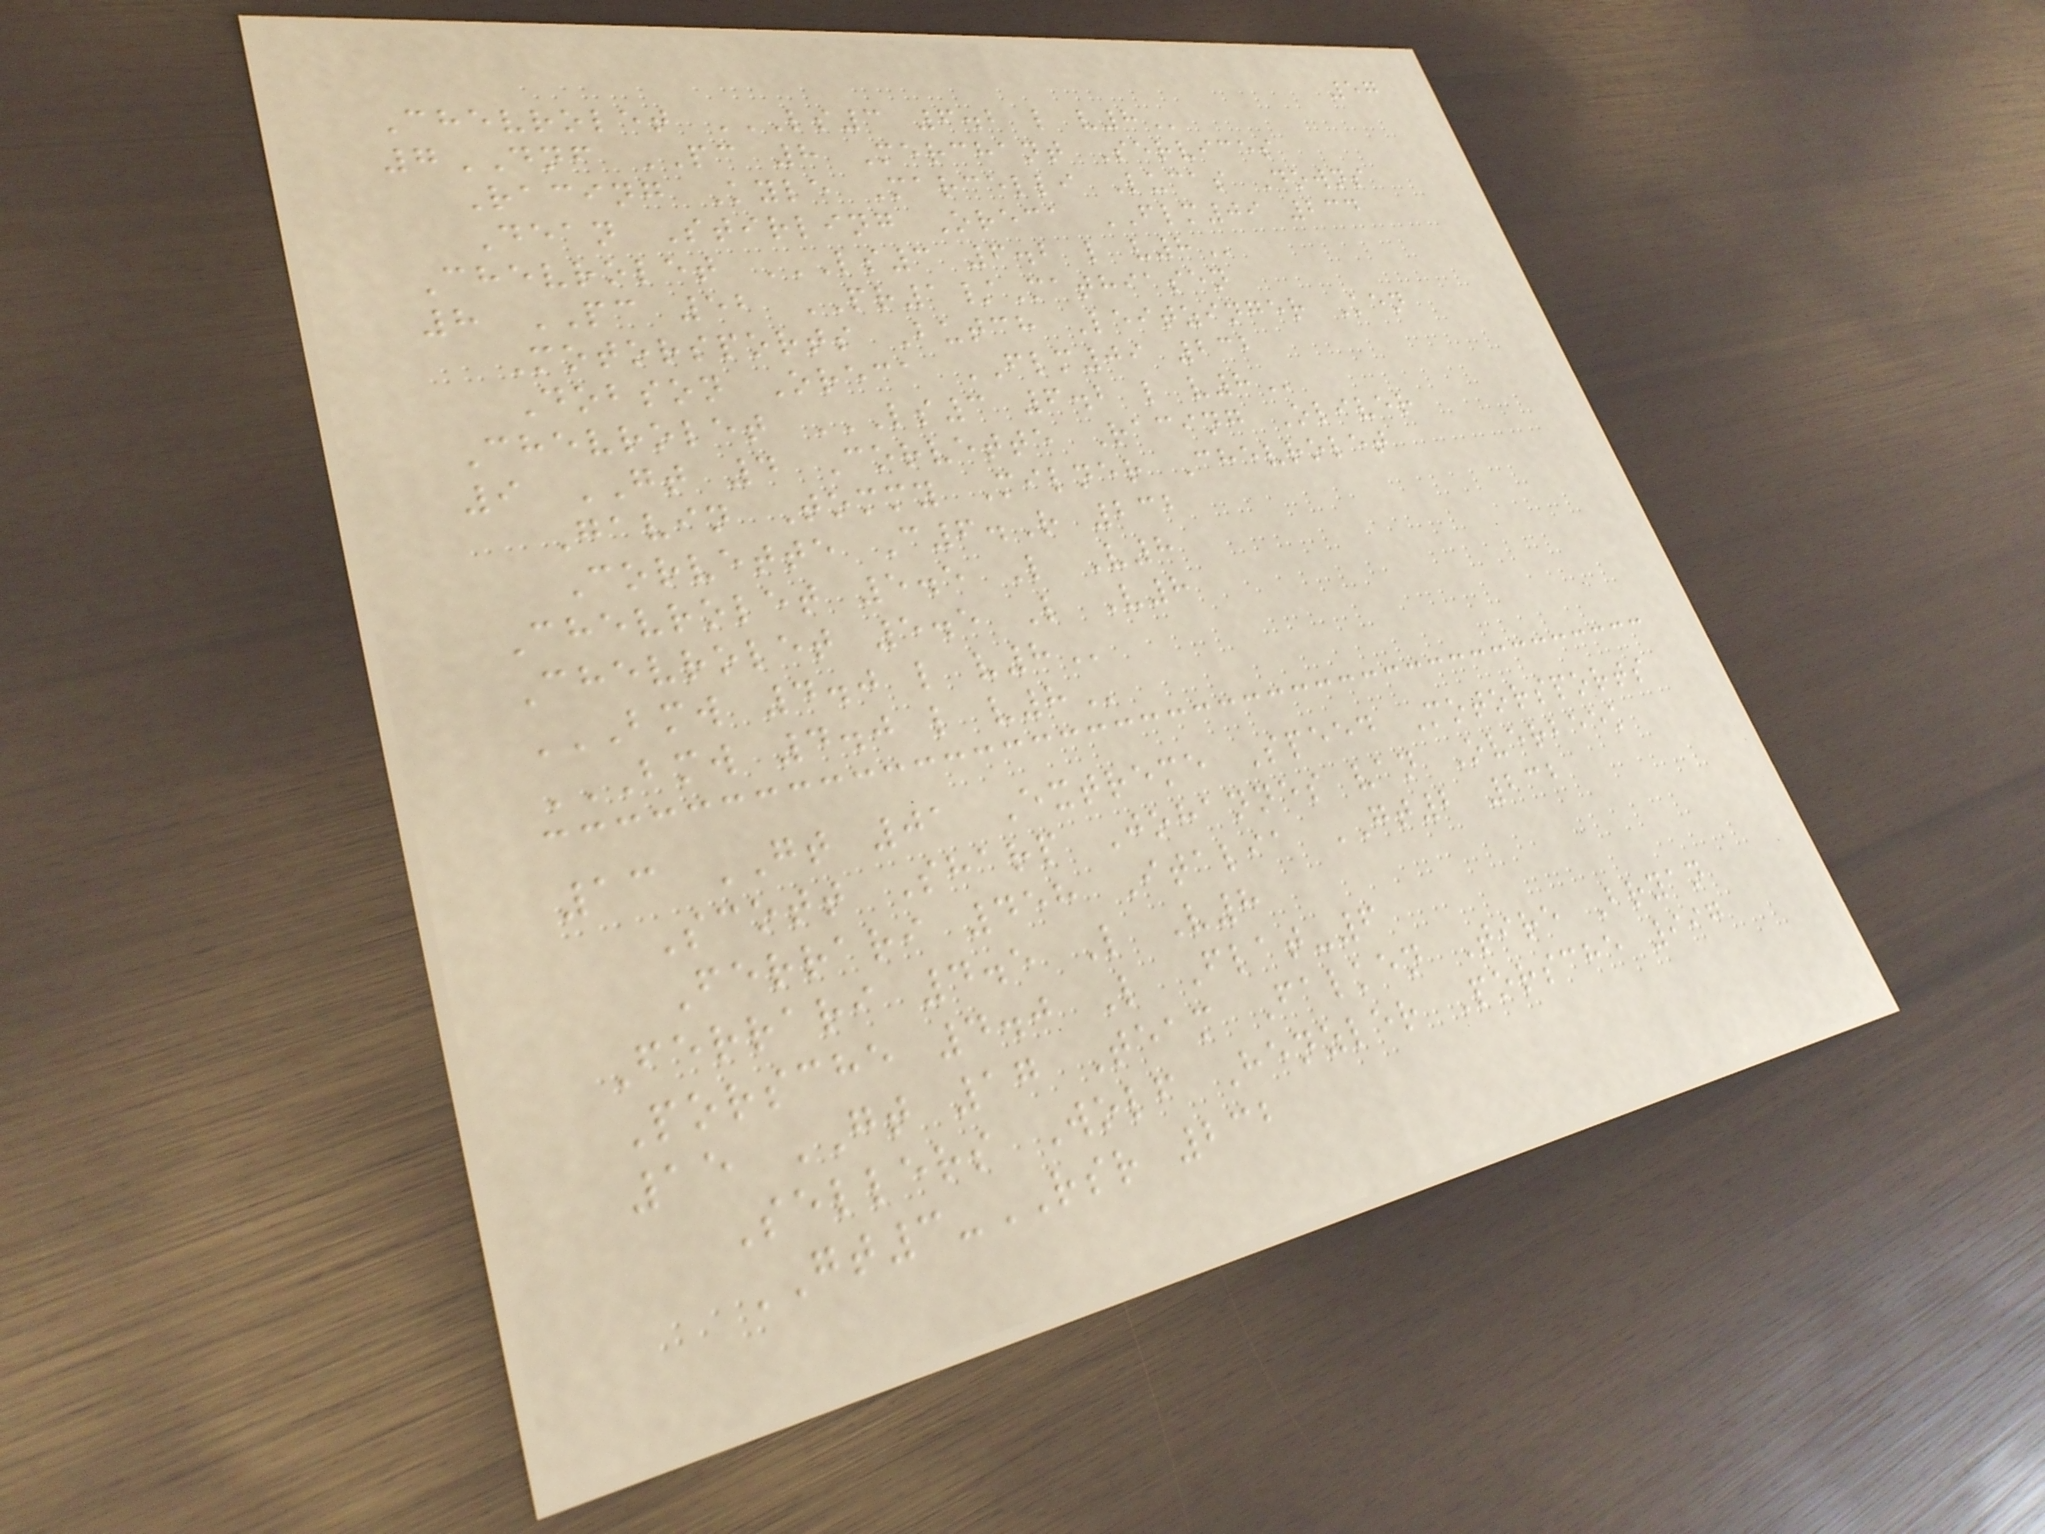57
Chevrolet LS3 6.2 L V8
7DNF PC 8 Merchant Services
Racing Kyle Marcelli Lucas Downs
Dean Stirling Oreca FLM09 234
Chevrolet LS3 6.2 L V8
8 PC 52 PR1/Mathiasen
Motorsports Butch Leitzinger Ken
Dobson Oreca FLM09 232
Chevrolet LS3 6.2 L V8
9 GT 4 Corvette Racing Oliver
Gavin Tommy Milner Chevrolet
Corvette C6.R 232
Chevrolet 5.5 L V8
Chevrolet 5.5 L V8
BMW 4.0 L V8
BMW 4.0 L V8
13 GT 01 Extreme Speed Motorsports
Scott Sharp Johannes van Overbeek
Ferrari 458 Italia GT2 232
Ferrari 4.5 L V8
Porsche 4.0 L Flat-6
15 GT 17 Team Falken Tire Bryan
Sellers Wolf Henzler Porsche 997
GT3-RSR 232
